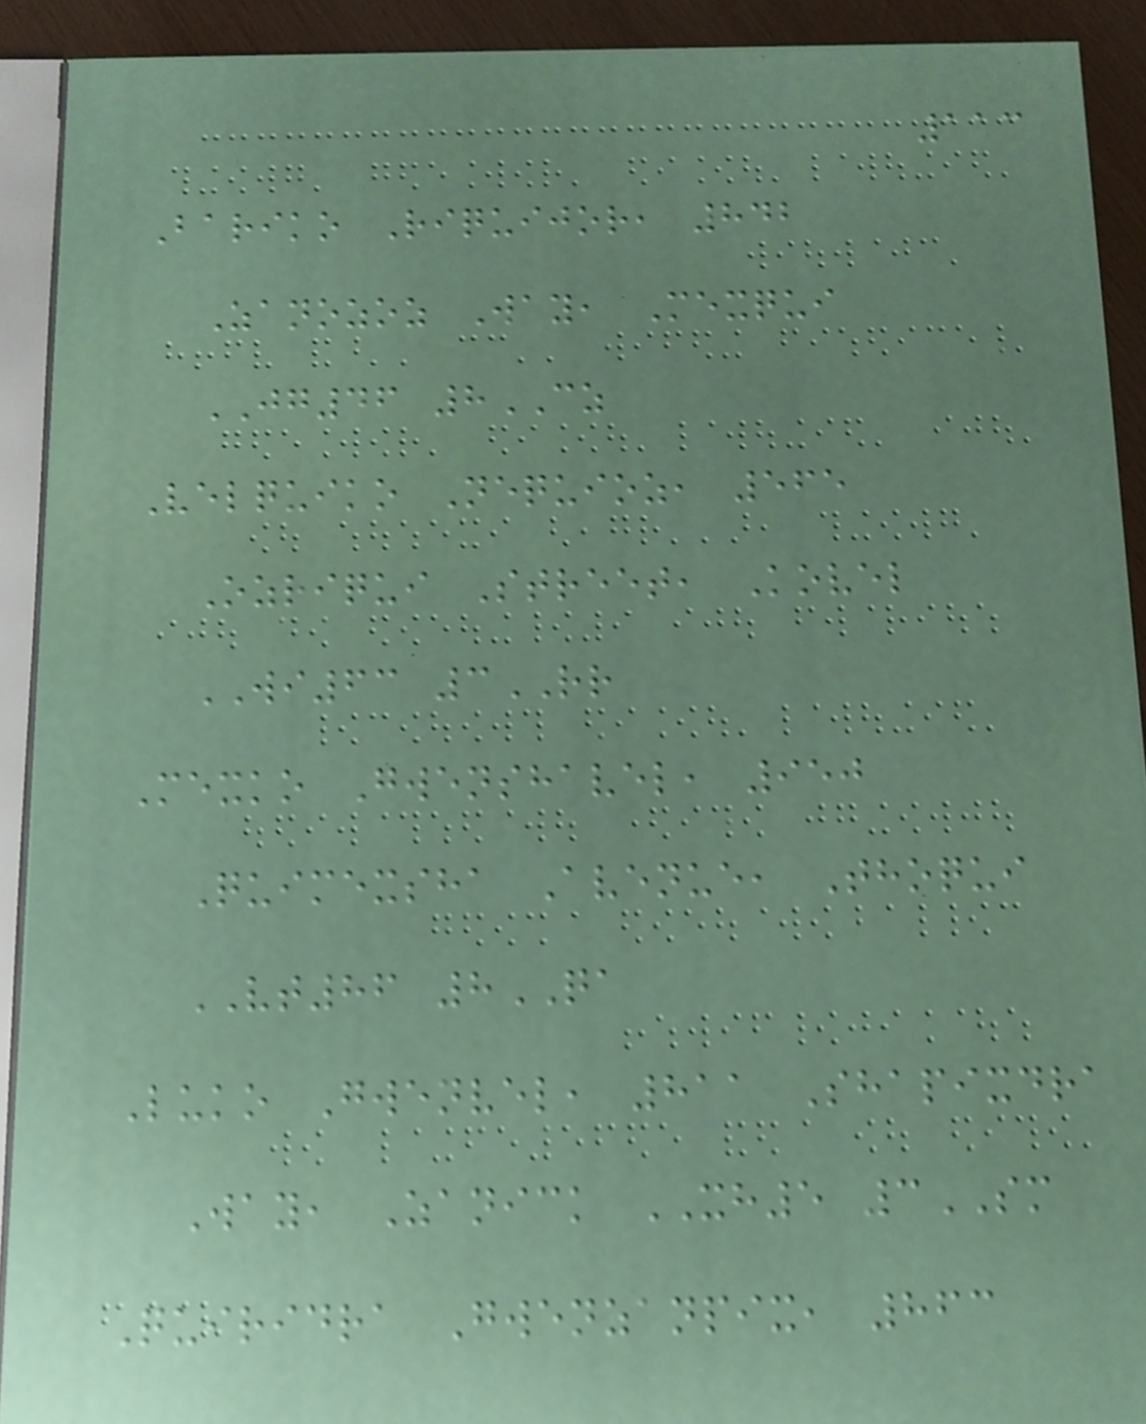113
Bariko Riquijor, 842
Zanozoz Way, Mexqui
JG46 8CZ
Velquiko Nequioz, 565
Ozriqui Street, Kovel
WI63 3RR
Mexko Gwenshavel, 950
Quimexsha Avenue, Thoqui
VT86 8QA
Luko Gwenvel, 811 Shapixdra
Way, Zanick XH5 3SM
Quiridra Gwenzanpix, 863
